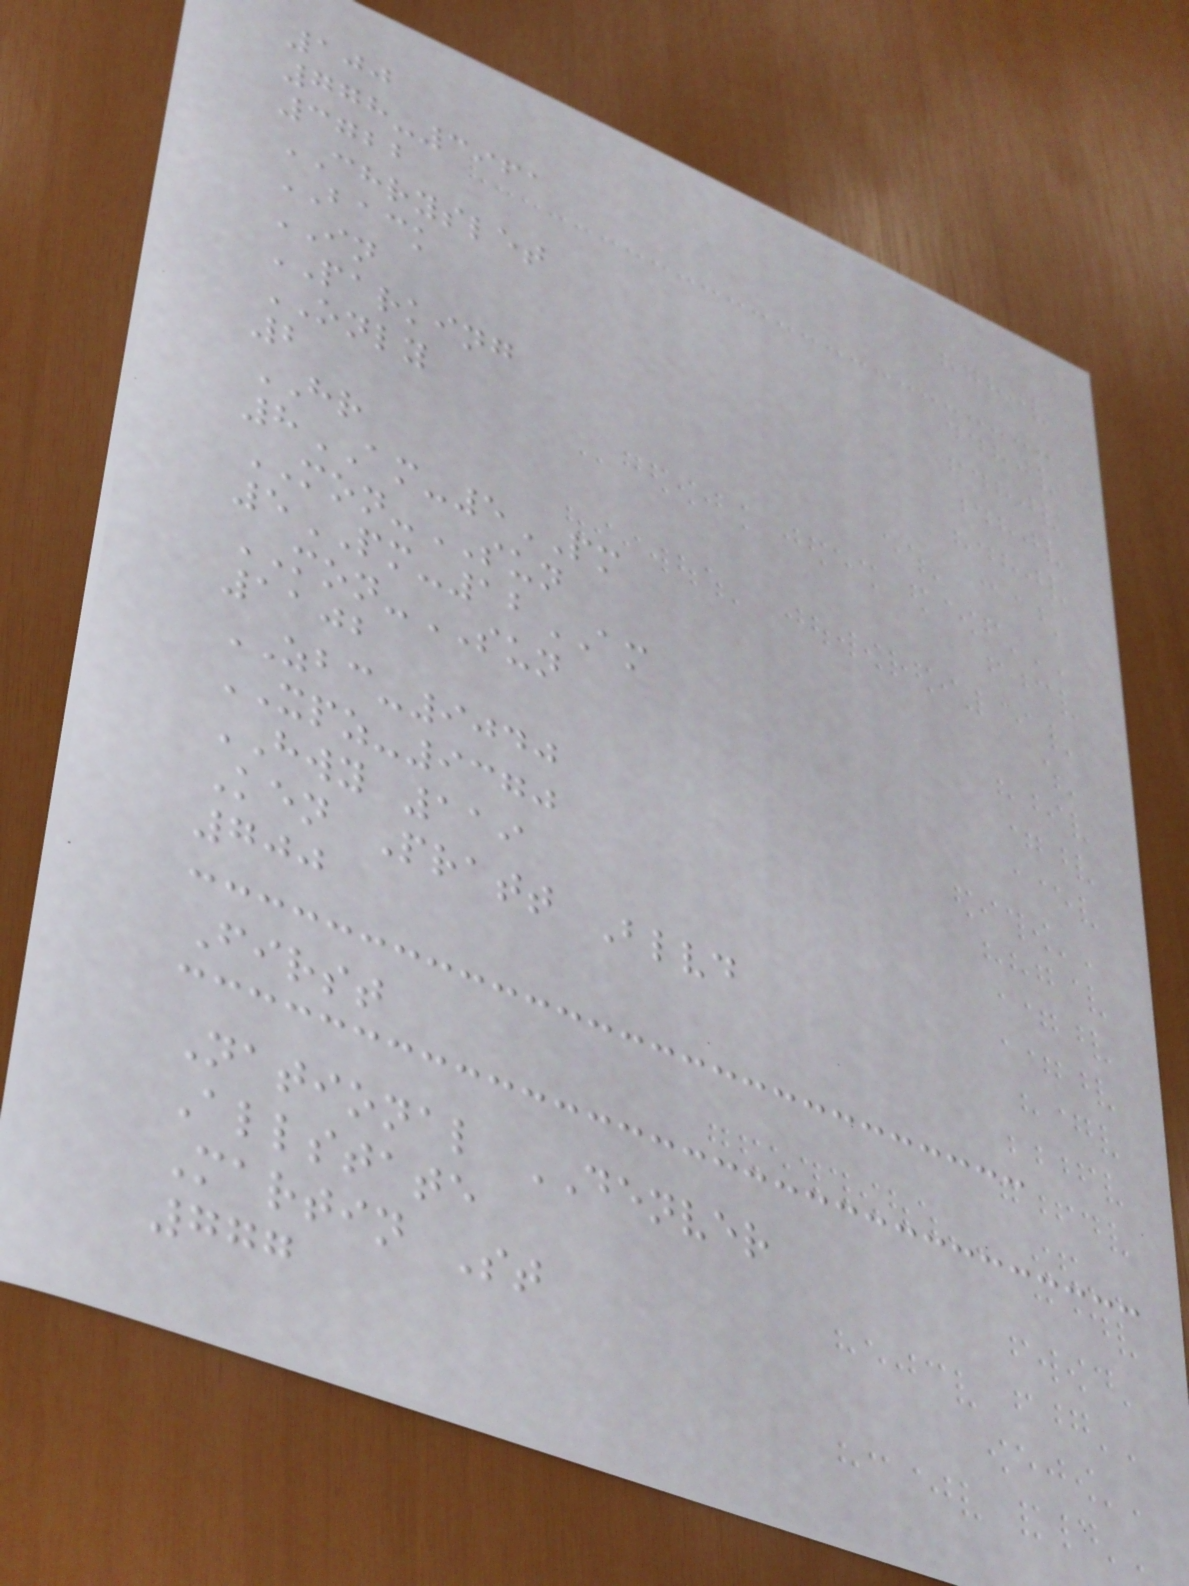100
778-3961
3722
CHRYSLET
BACK
IN
PARKING
ONLY
2
HR
8AM-5PM
MON-SUN
5PM-12AM
MON-SUN
1102
ZBC-9040
XPZ-9370
HWY 119
Ken Pratt Blvd
700
First
National DENVER
Allstate
Martin St
777
